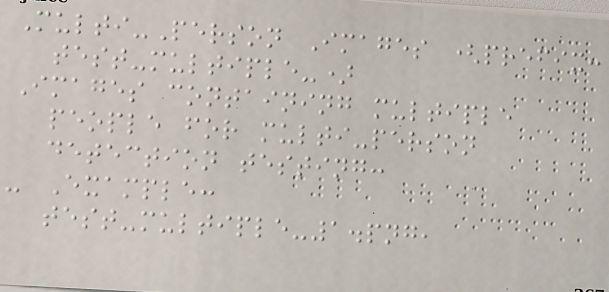Multi-Person Images (prefix:
test-multiple-)
Images containing multiple
people for multi-person
detection testing:
- Example:
test-multiple-1.png,
